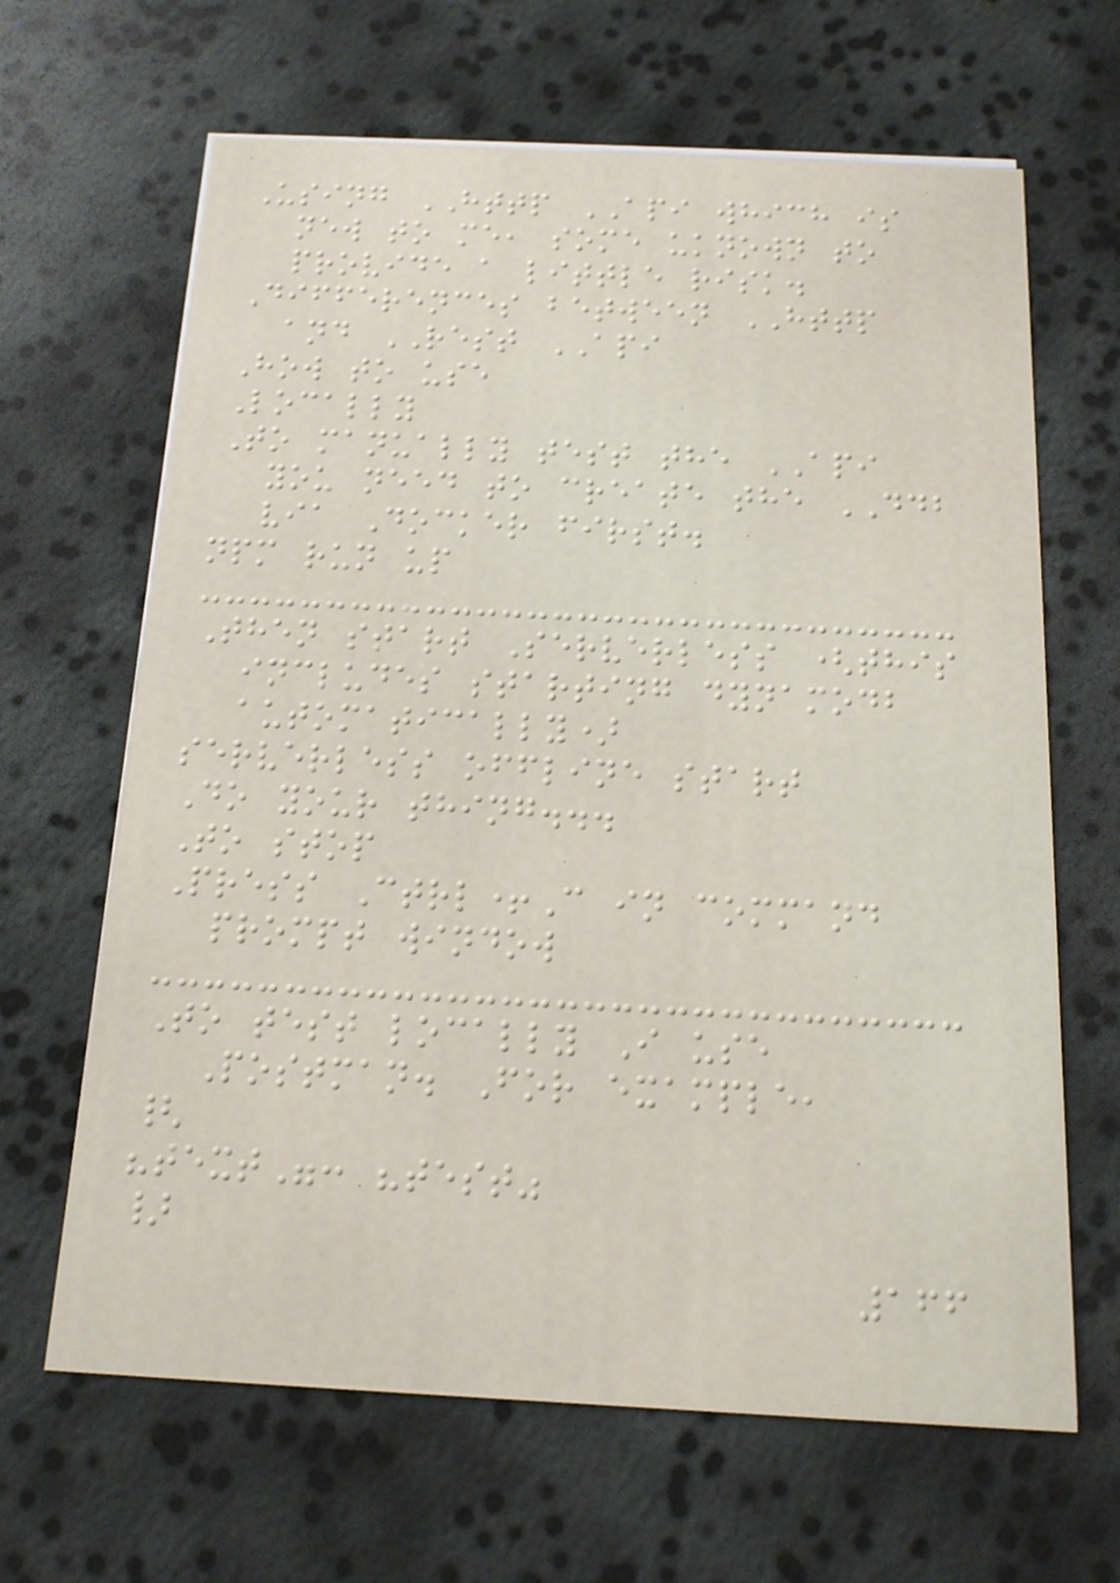Using HTTP API which is
new to me, some uknown to
provide a little risk.
Differences between HTTP
and REST API
How to use
Locally
To manually test the API
you need to create the DDB
via Docker first.
npm run up
Then start Serverless (this
includes starting dynamodb
automatically)
serverless offline start
Do your thing...
To stop
Press Ctrl+C in command
prompt window
To test locally I use
Postman. For example,
{
"text": "test"
}
166
